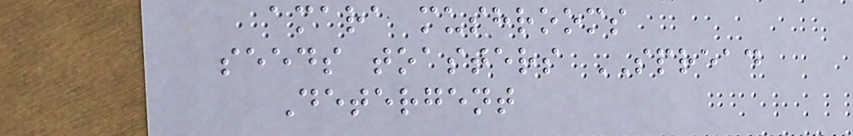amara mushrooms
seeds toasters SPREAD
Detergent
